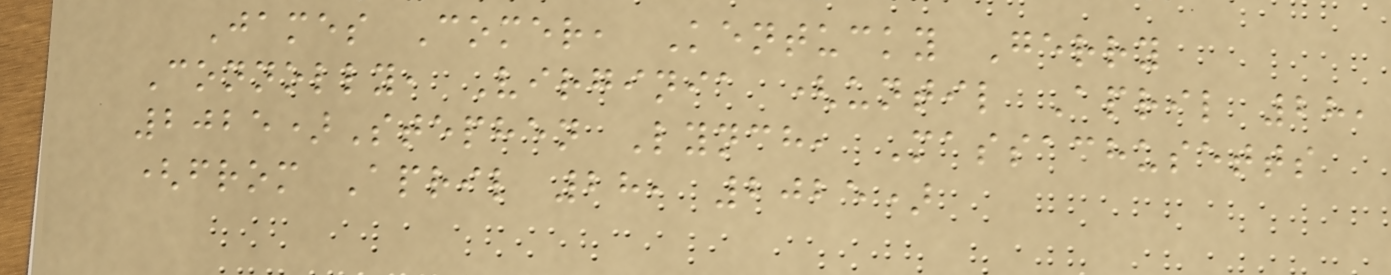James Comer, Kentucky Gerry
Connolly, Virginia (until April 28,
2025)Stephen Lynch, Massachusetts
(from April 28, 2025)
